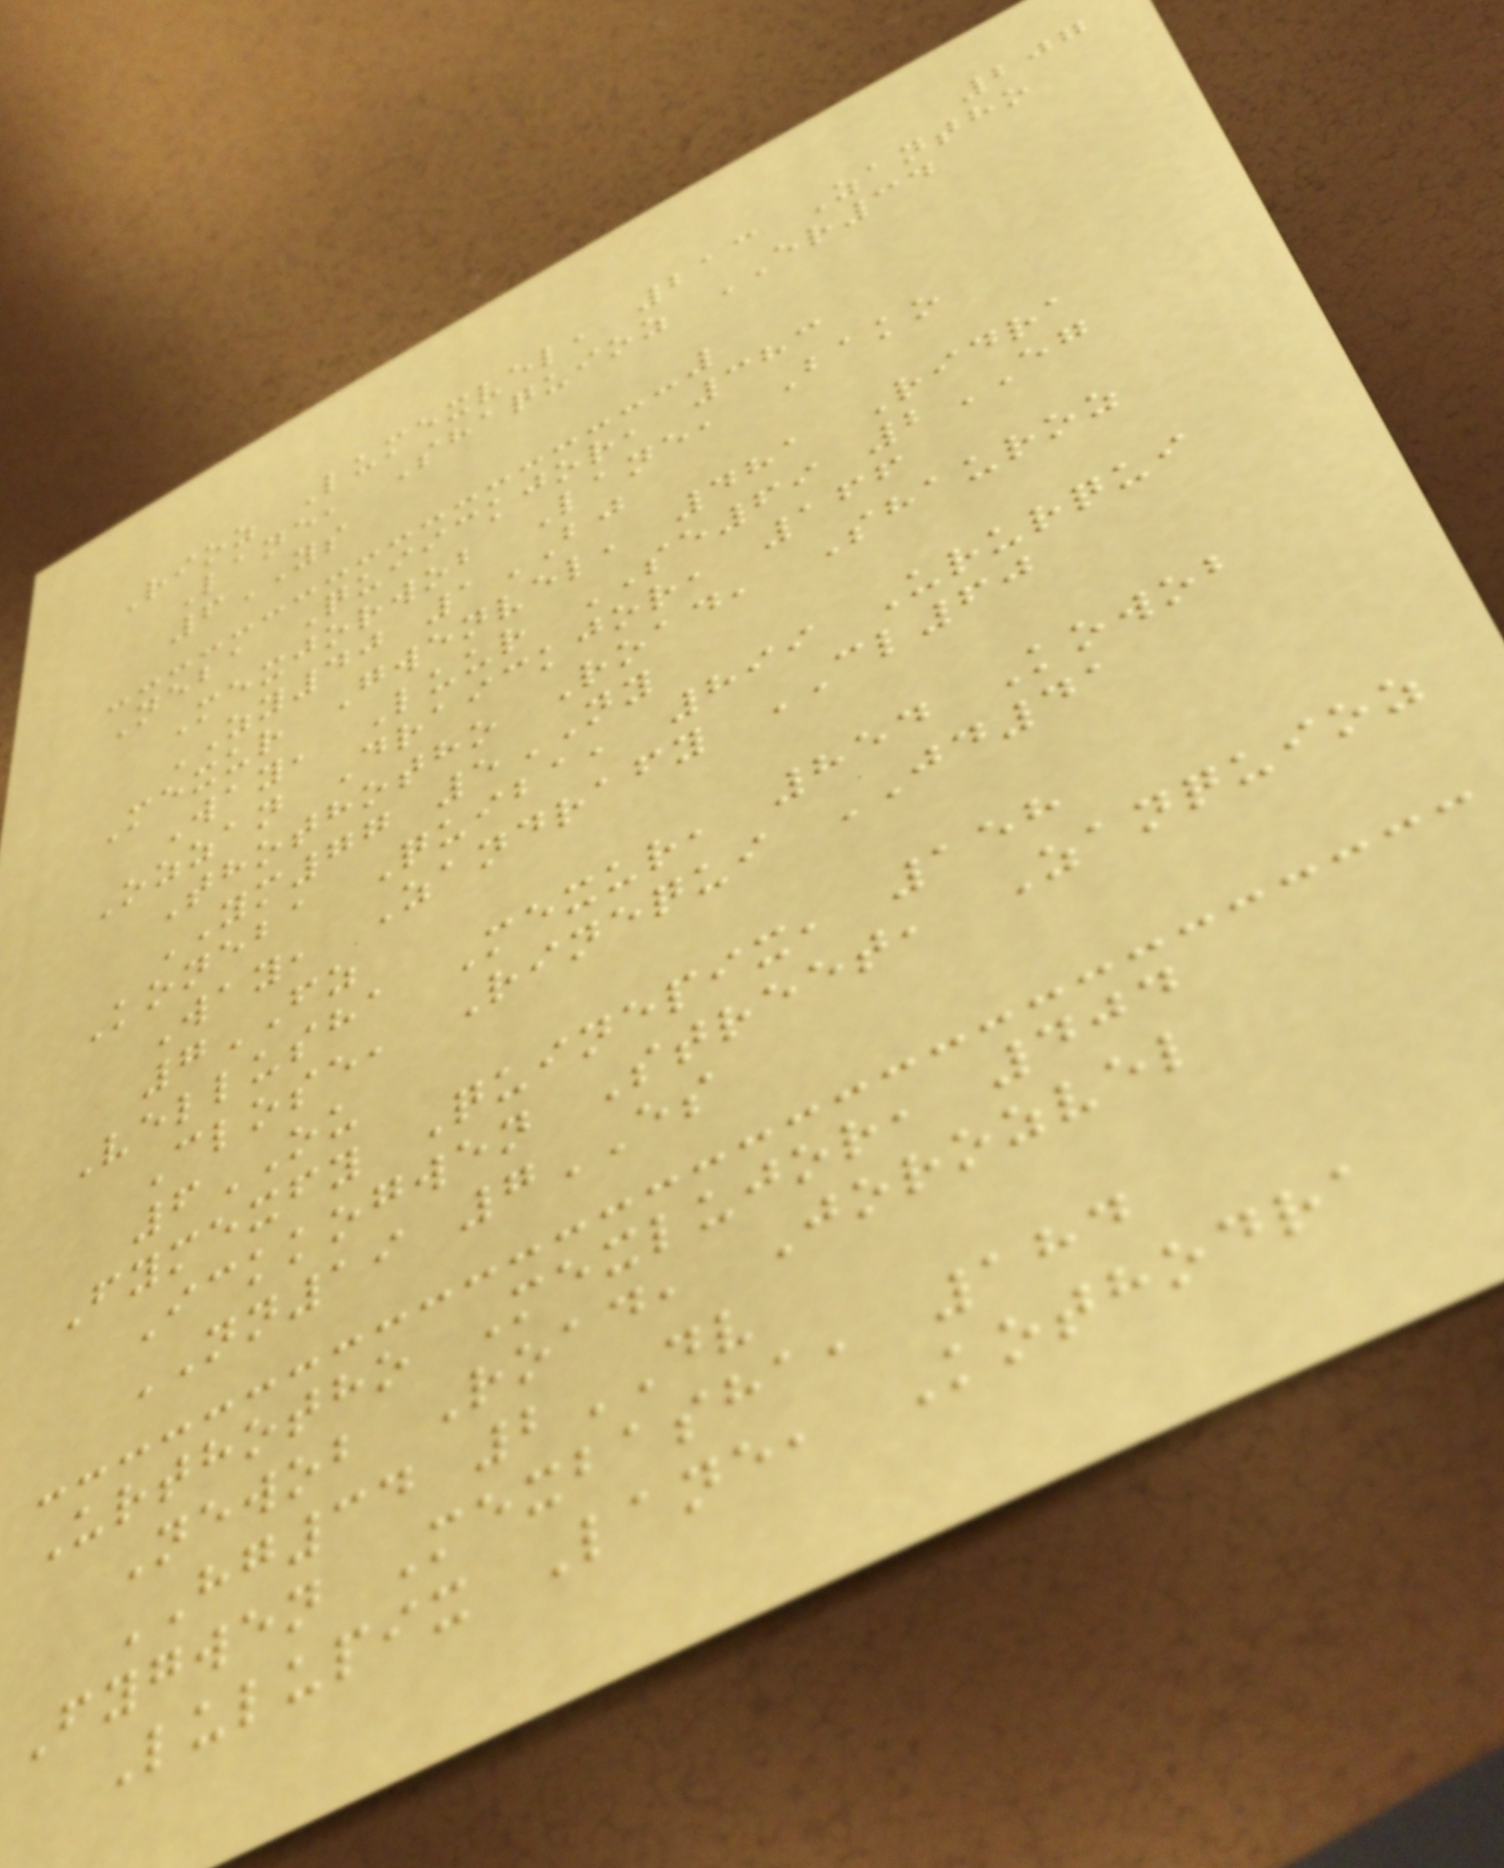207
Rioz Lumexvel, 213 Zantho
Lane, Shaquioz ER34
6YS
Neba Quiickjor, 383
Mexjorwob Lane, Bako
ZY40 1BJ
Mexur Gwenvel, 481 Ridra
Way, Luur SE69 2EG
Ozzan Draickjor, 166
Thothotho Road, Shauroz
YM77 5NY
Koneba Quiba, 899 Ururqui
Way, Zandrafy CL60
7FZ
Vellusha Mexur, 854 Kowob
Close, Rinequi JD41
6OU
Fymexfy Quinepix, 158
Ickkogwen Street, Zanquioz
NN19 7ES
Urthotho Mexlujor, 404
Newob Road, Jorozvel
HG34 2DV
Fygwen Mexbasha, 184
Lulupix Lane, Kothodra
